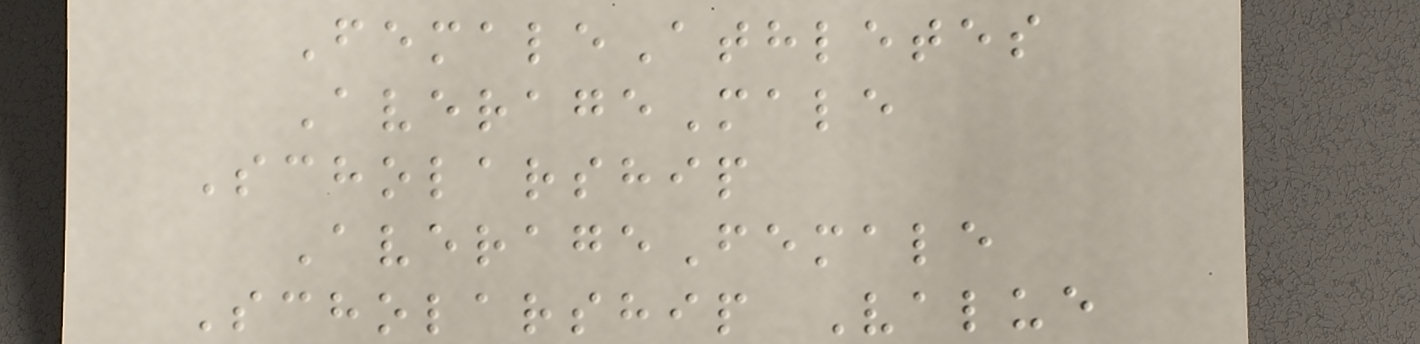FemaleAthletes
AverageMale
Scholarship
AverageFemale
Scholarship Value
